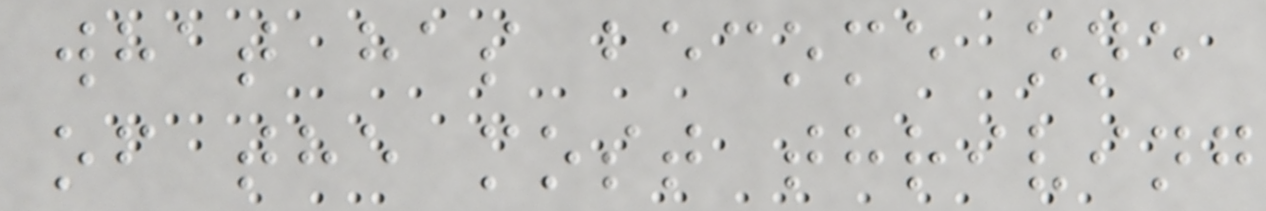what has become one
of the most thriving
